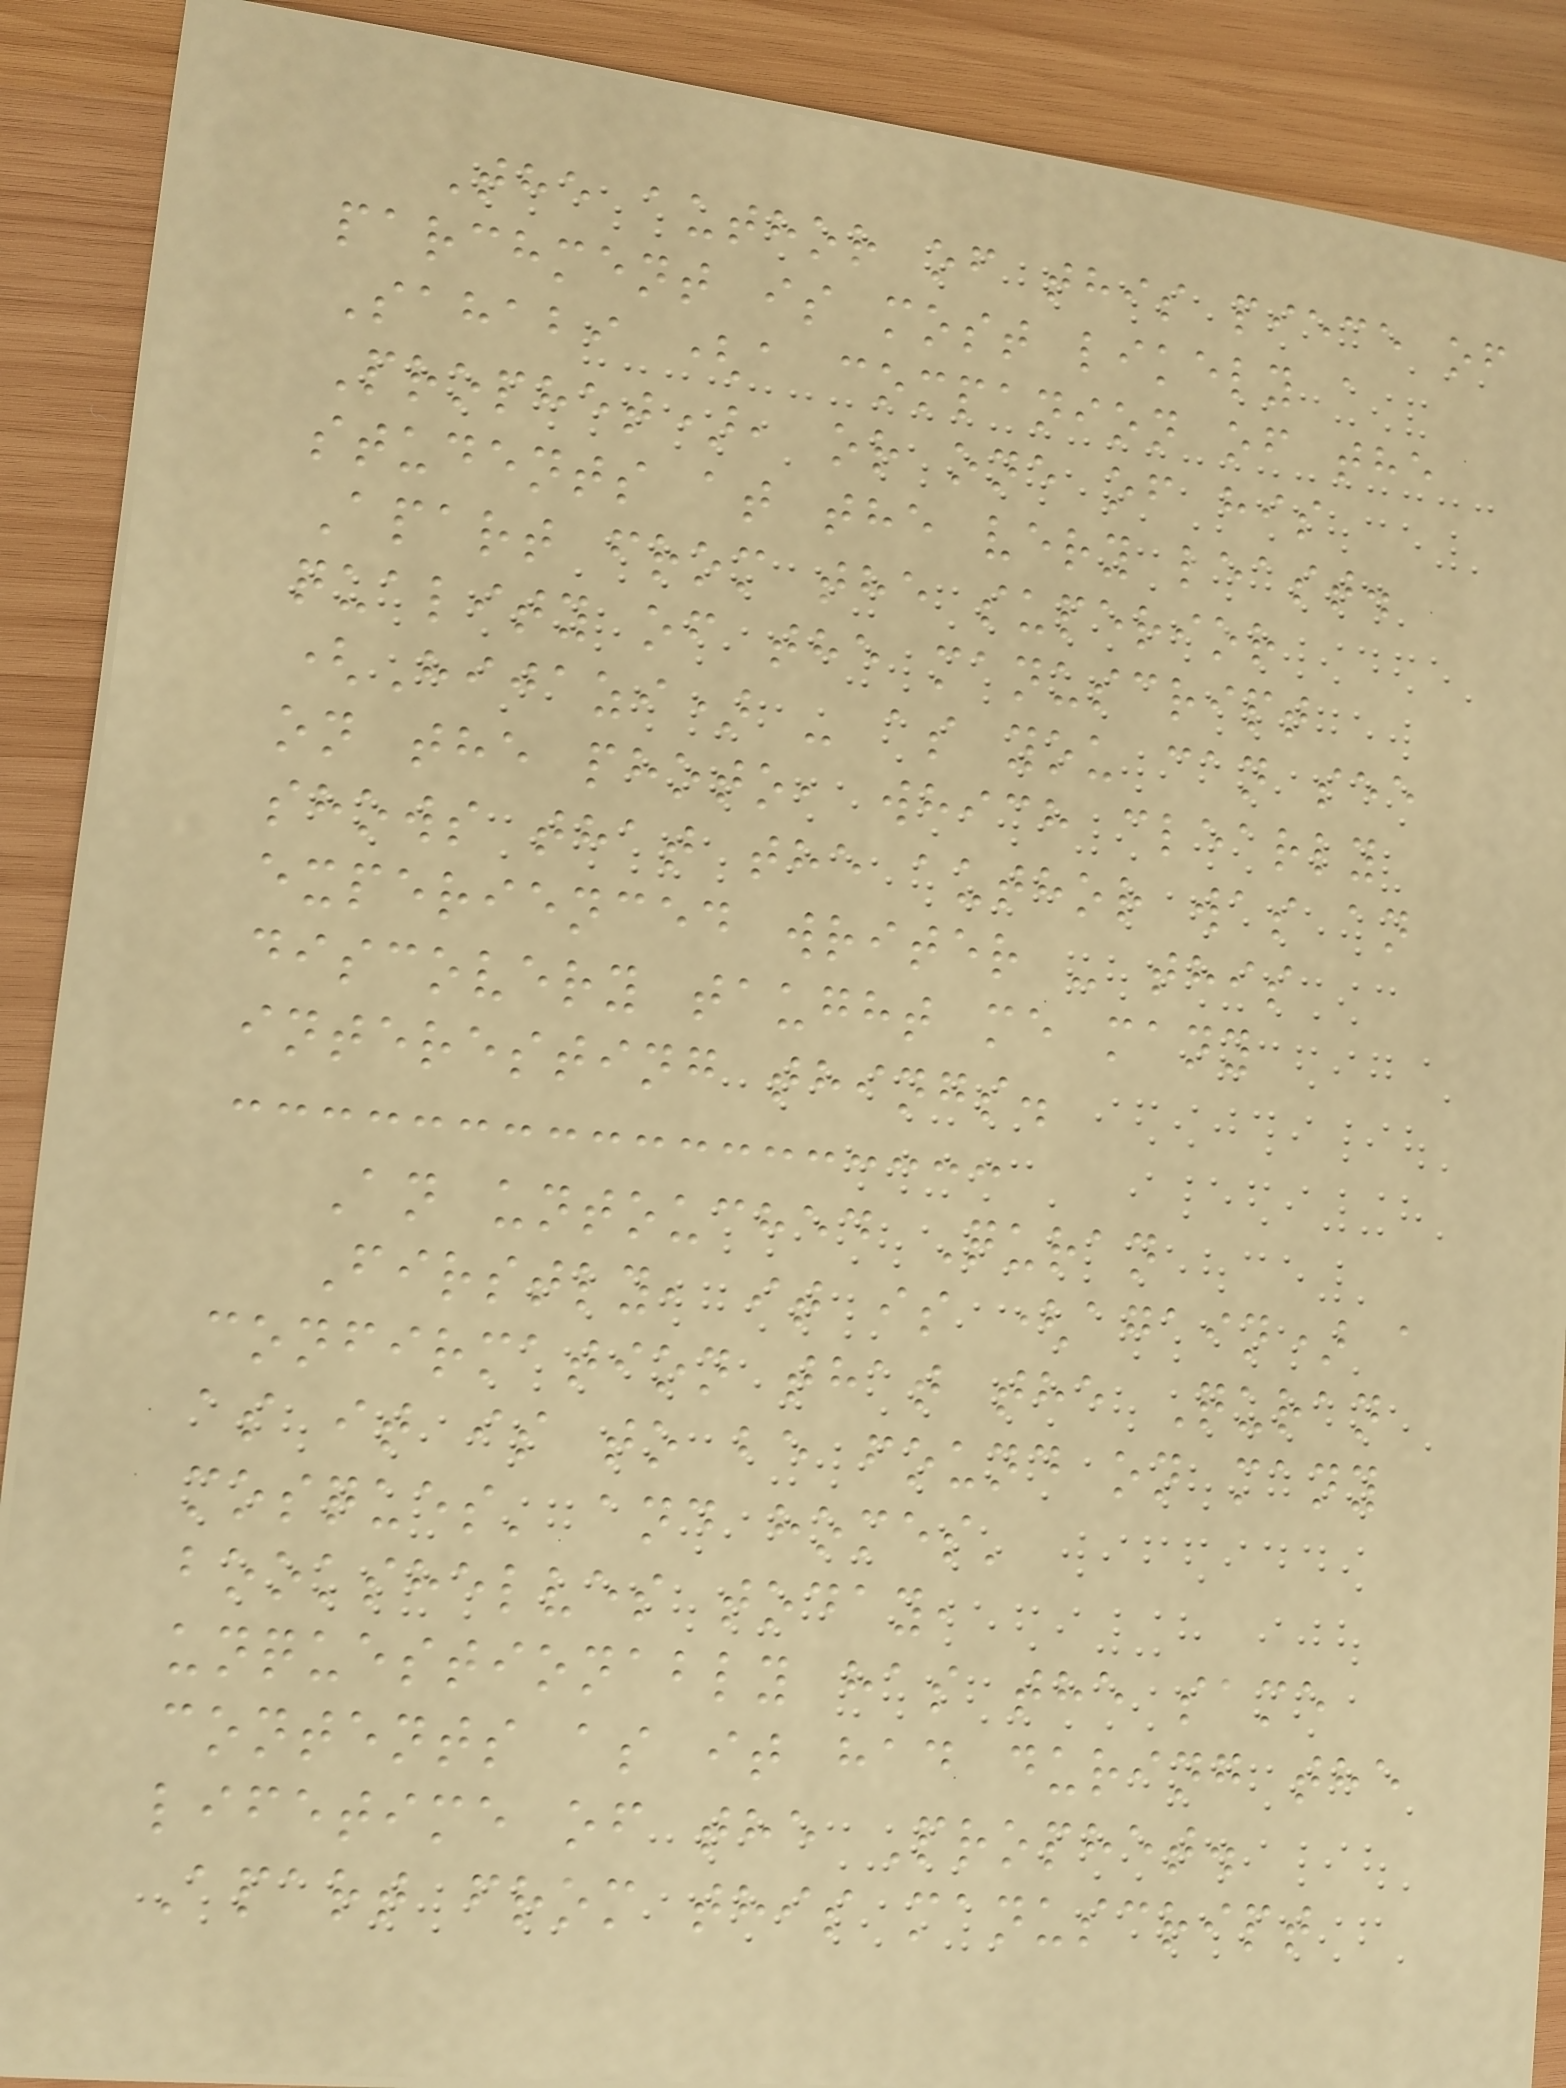The author of this piece of
parchment is most likely a
Sahabi (a companion of the
Prophet), or one of his
students at the very least.
Apart from the superior
quality of the manuscript
(Hijazi) - as you can see
on the photo, which clearly
shows that the author was an
experienced writer - this
discovery taught me many
interesting things.
An untouched Quran
Firstly, it is (again) a
confirmation that the Quran
as it is to be found on many
mosques' and homes'
bookshelves today,
unquestionably has the same
contents as it had during the
lifetime of the Prophet.
Apart from this manuscript
